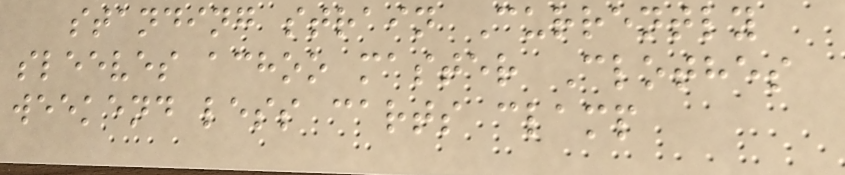standing strain Currently
sleeves achoo master Clothes
weekend less carts clamp
